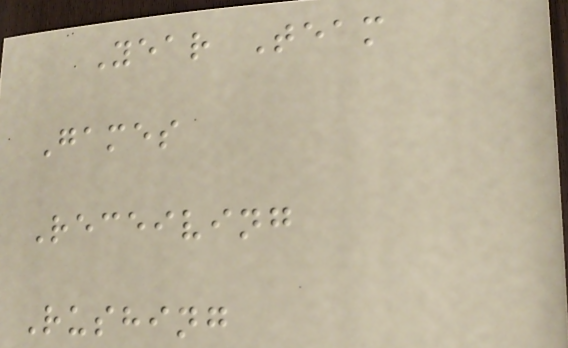Year Team
Games
Receiving
Rushing
